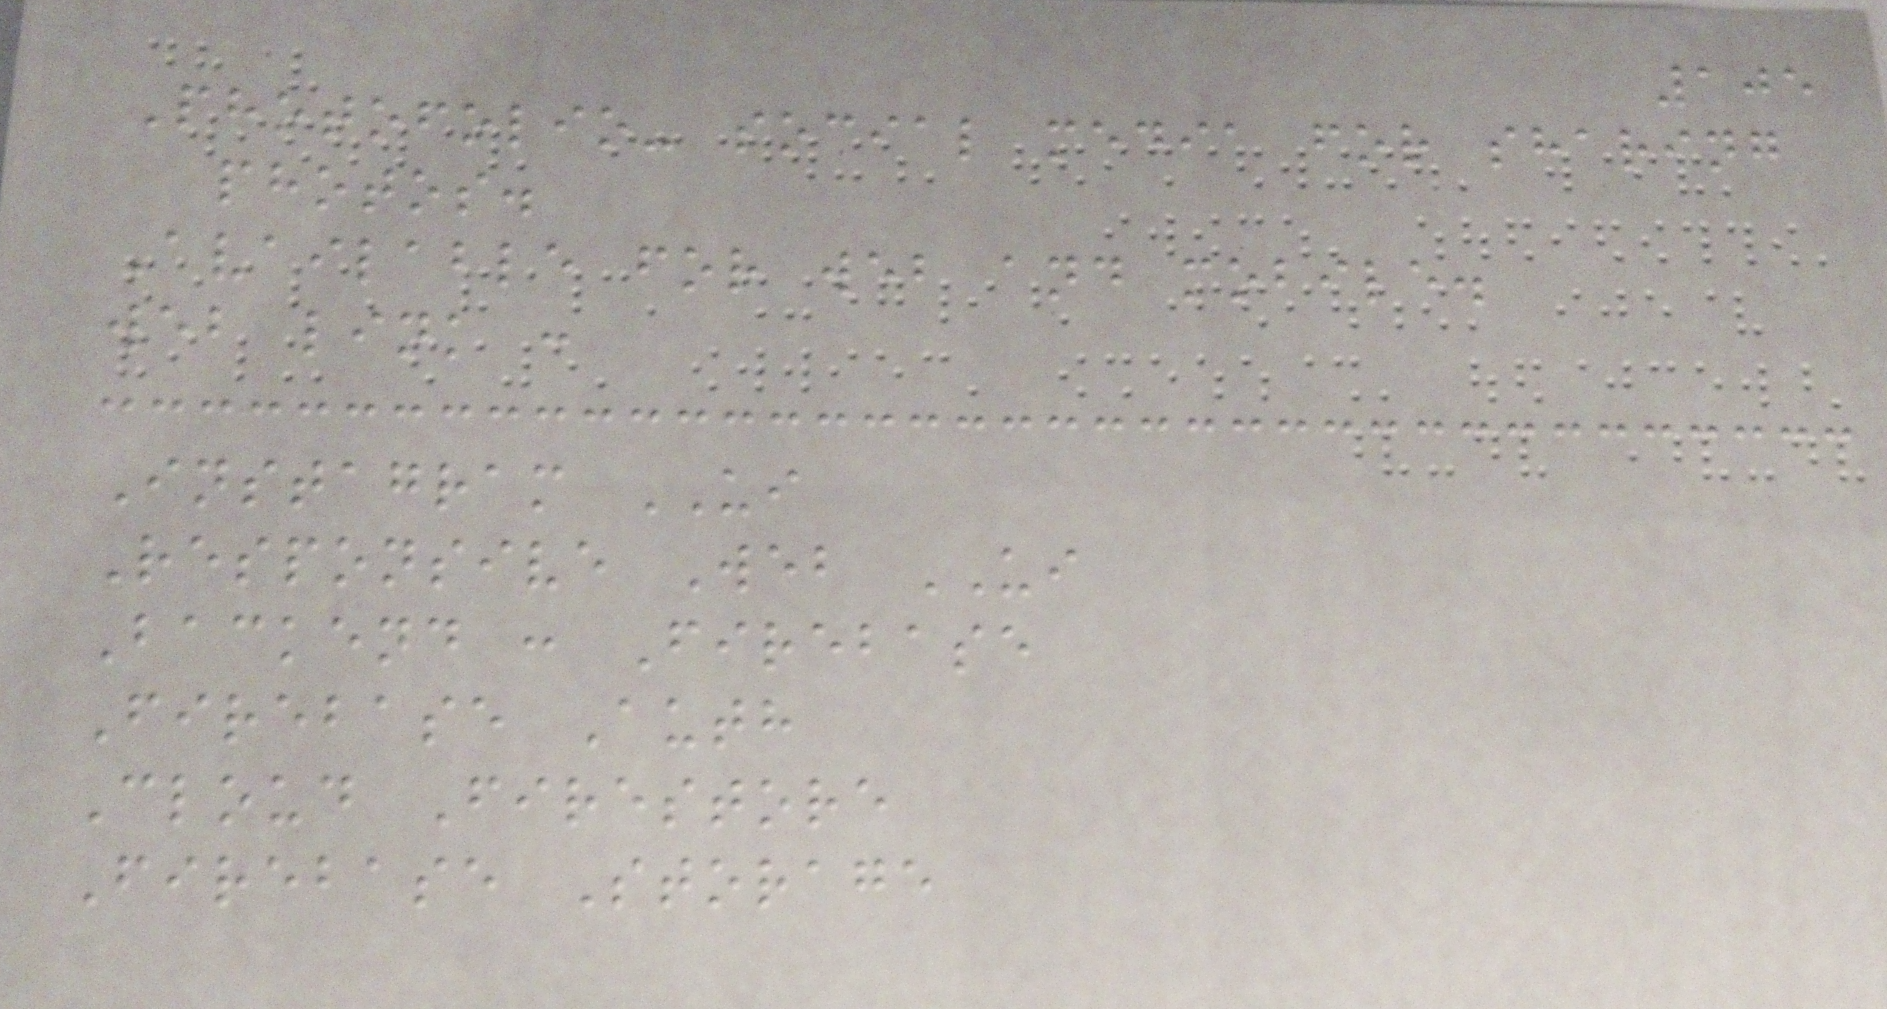105
Photofolio- social media for sharing
photos.
Available for web and mobile.
web link :
Instagram UI
Responsive Web UI
Backend : Firebase
Firebase Auth
Cloud Firestore
Firebase Storage
